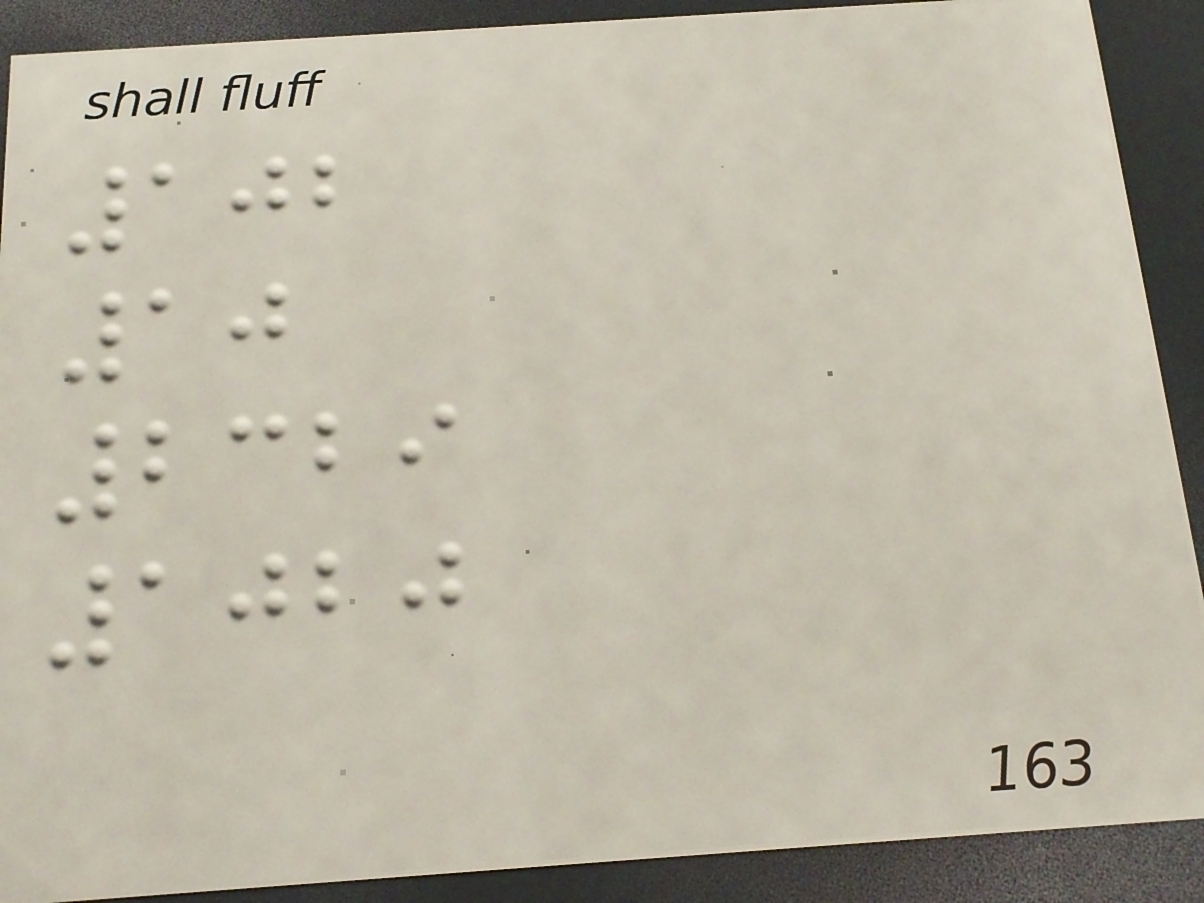102
10
2329
1020
